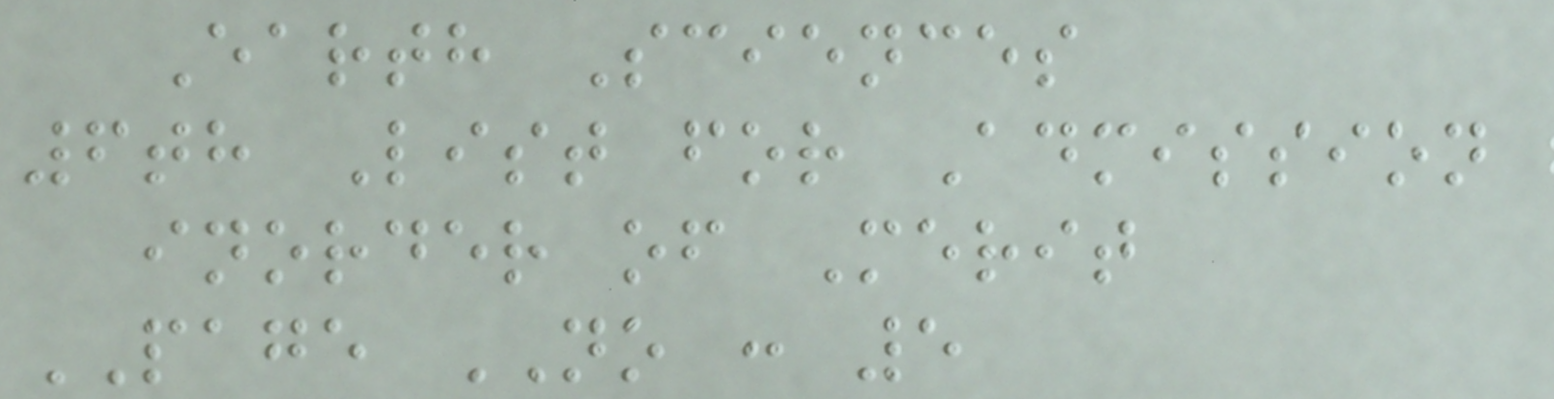Earth Sciences
6th List for Admission
inorder of Merit
PAGE NO : 5
